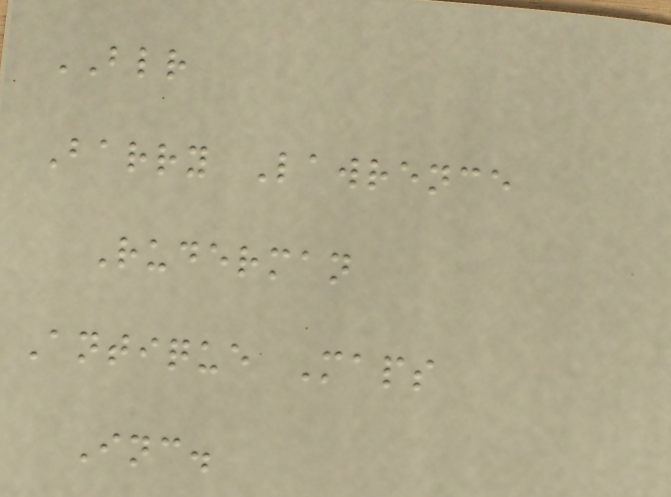BLR
Barry Lawrence
Ruderman
Antique Maps
Inc.
